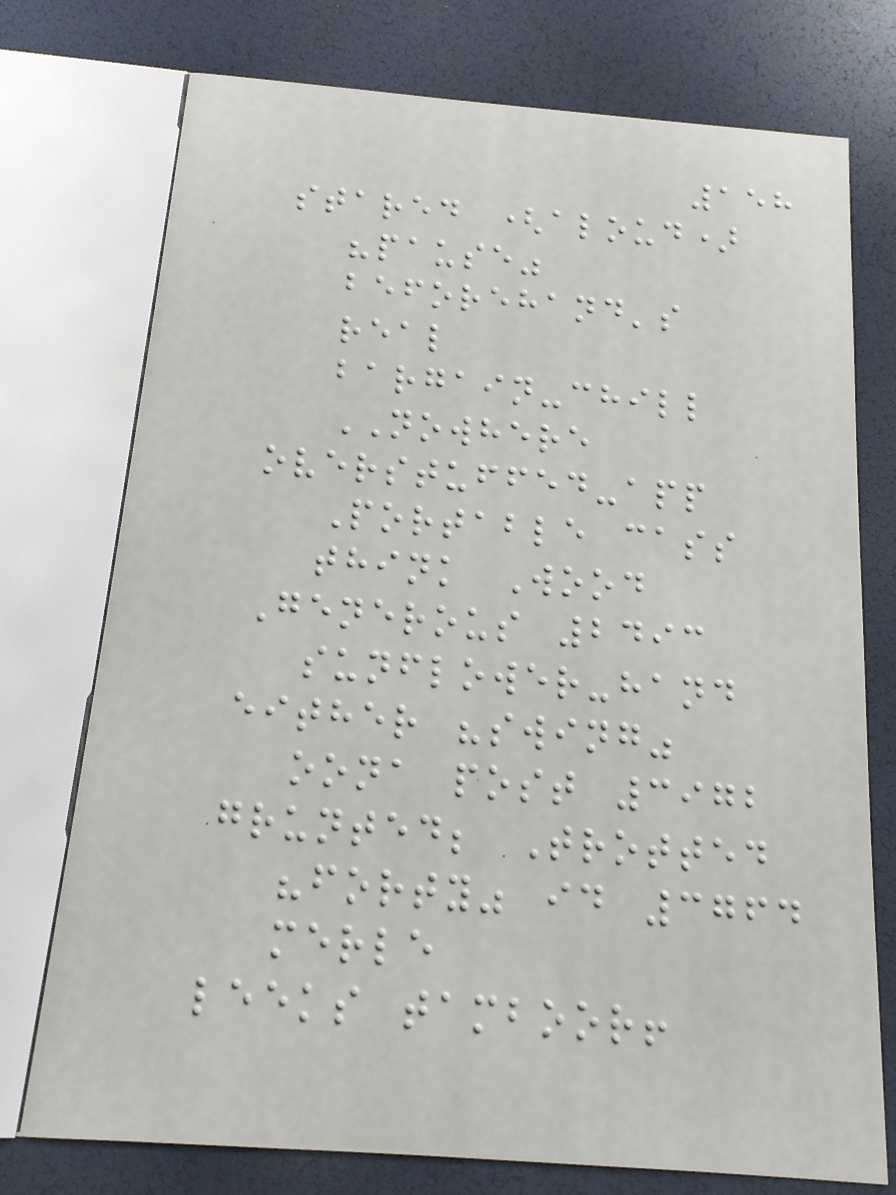158
stared (aloud)
"pause"
beforehand's
real
bargain-chill
NOWHERE
overstuffed-app
Portable cass
think Wood
Generous 2493
sunflower-hand
either "swing"
oona post 3972
grunted; Trotted
"forty" id 3764
merle
leeks tamboor!
